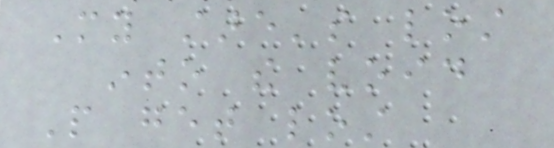My stare's lost
into the void
People get lost
